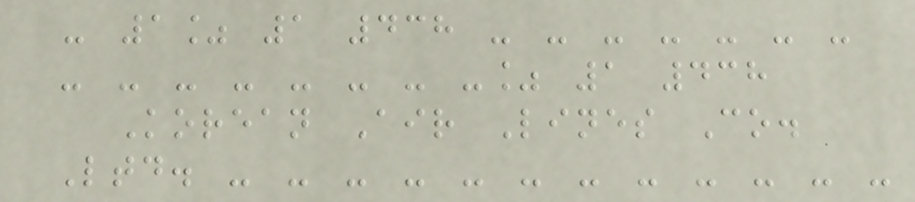- 1% 1 438 - - - - - - -
- - - - - - - -% 1 438
Korean Air Lines Co.
Ltd. - - - - - - - - - - - -
